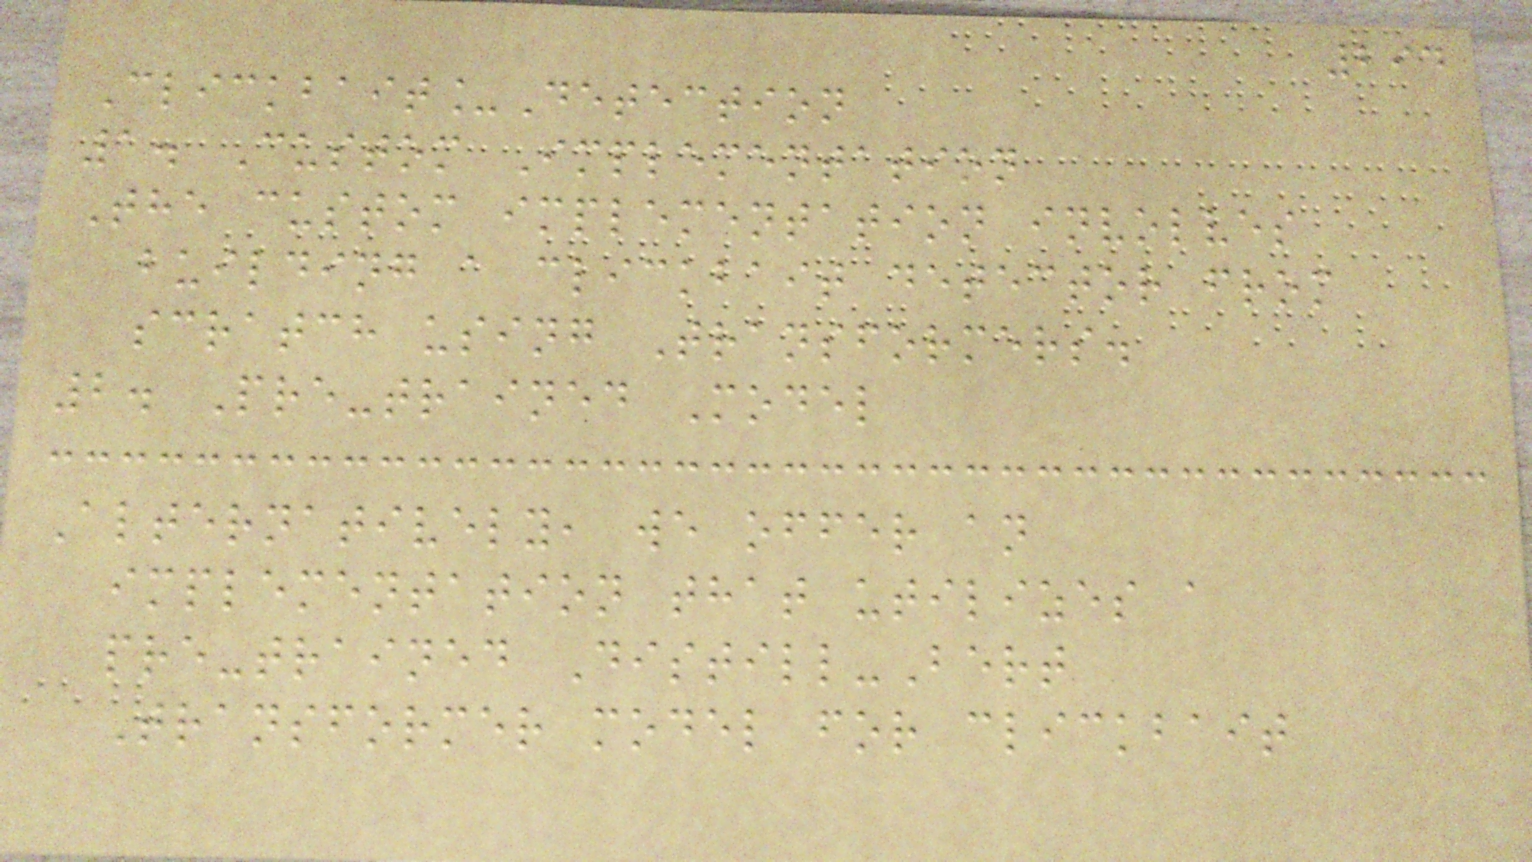294
Clickbait_Detection
1. Custom Implementation
The custom implementation involves
building a clickbait detector from
scratch using Transformers.
2. Pre-trained Model
Alternatively, we offer an
implementation that utilizes a
pre-trained Distill-Bert
Transformer model for clickbait
